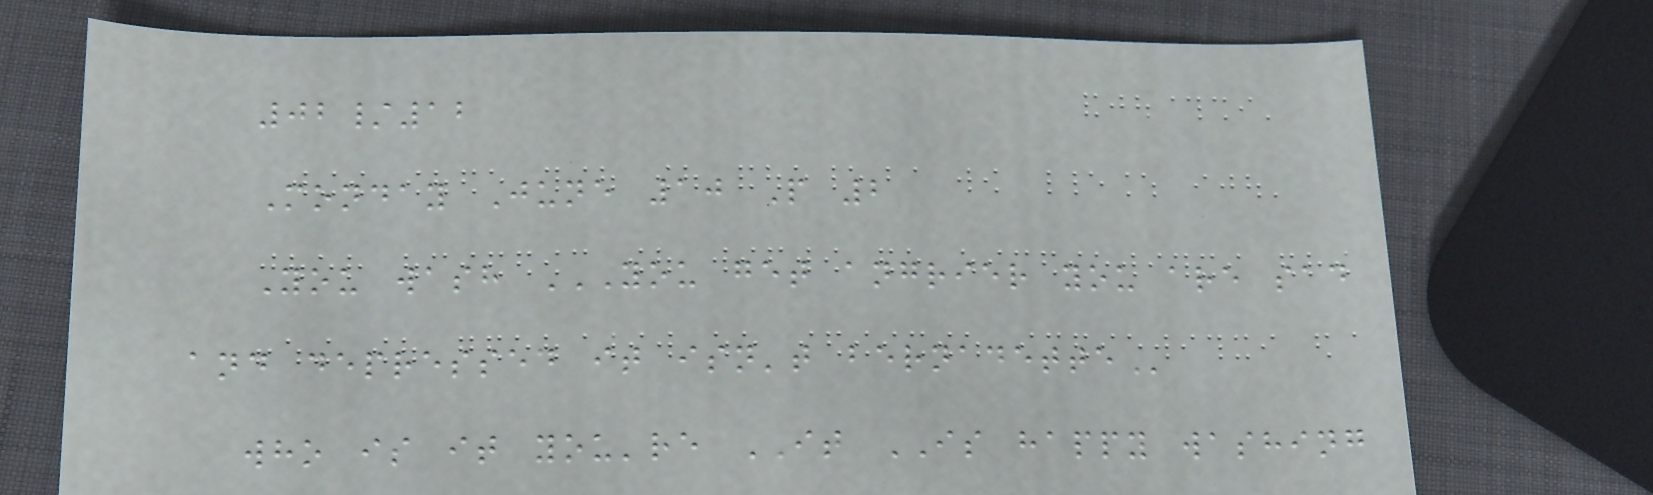02/12
Monday June 10 P 2
You wash YOU GET ANGRIER YOU ARE SAD
AND DEPRESSED IT ISN'T BERNADETTE
who is it you're IT IS happy washing
